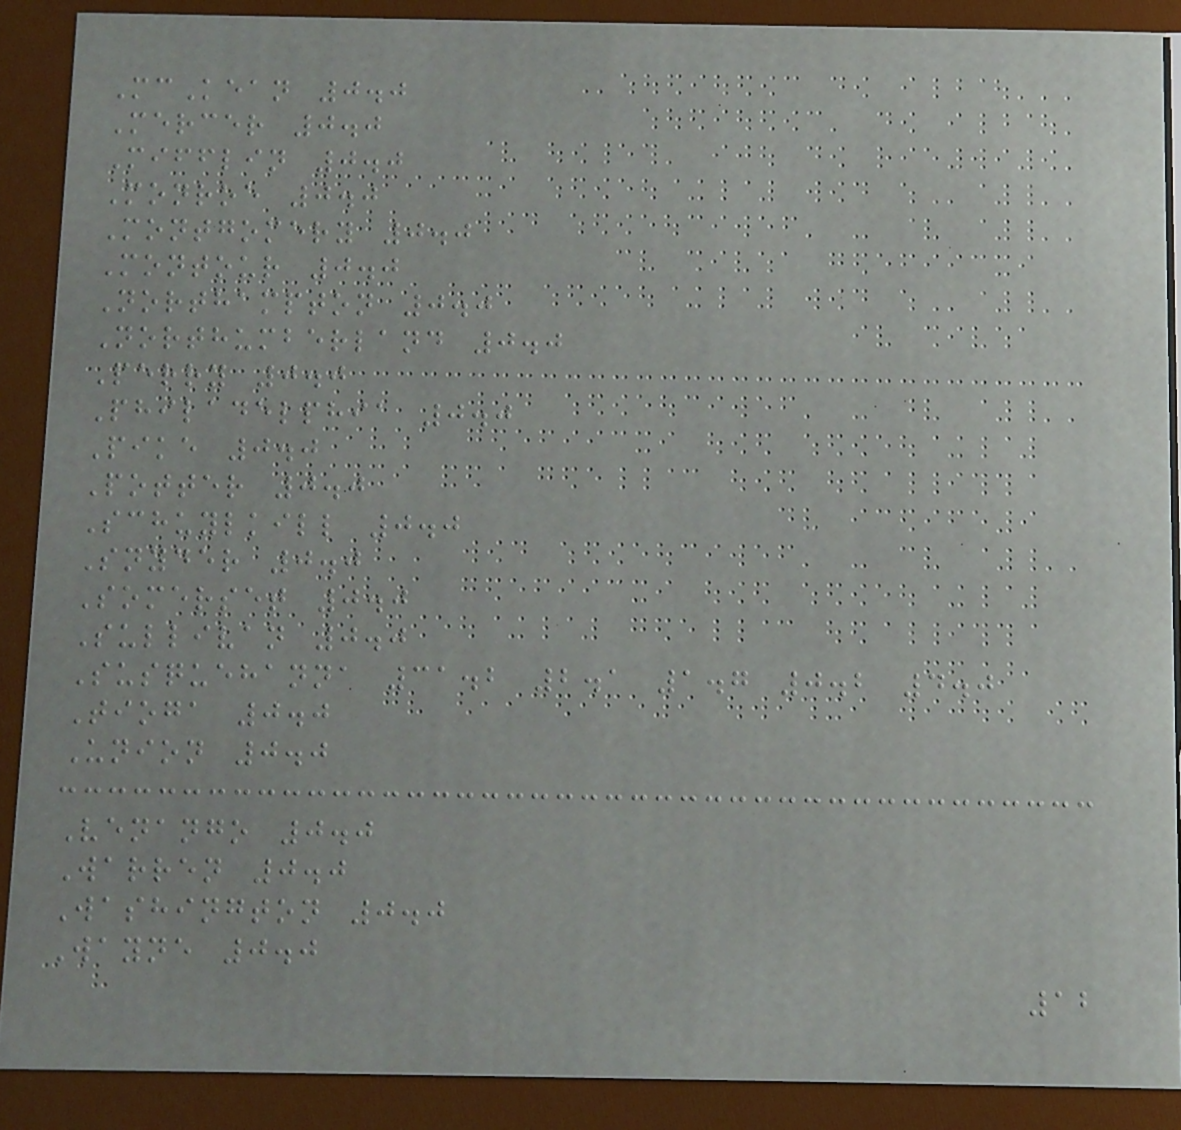McKean 0.0
Mercer 0.0
Mifflin 0.0
Monroe 0.0
Montgomery 0.0
Montour 0.0
Northampton 0.0
Northumberland 0.0
Perry 0.0
Philadelphia 0.0
Pike 0.0
Potter 0.0
Schuylkill 0.0
Snyder 0.0
Somerset 0.0
Sullivan 0.0
Susquehanna 31.2 2.1 1.7 0.2 4.0
Tioga 0.0
Union 0.0
Venango 0.0
Warren 0.0
Washington 0.0
Wayne 0.0
12
